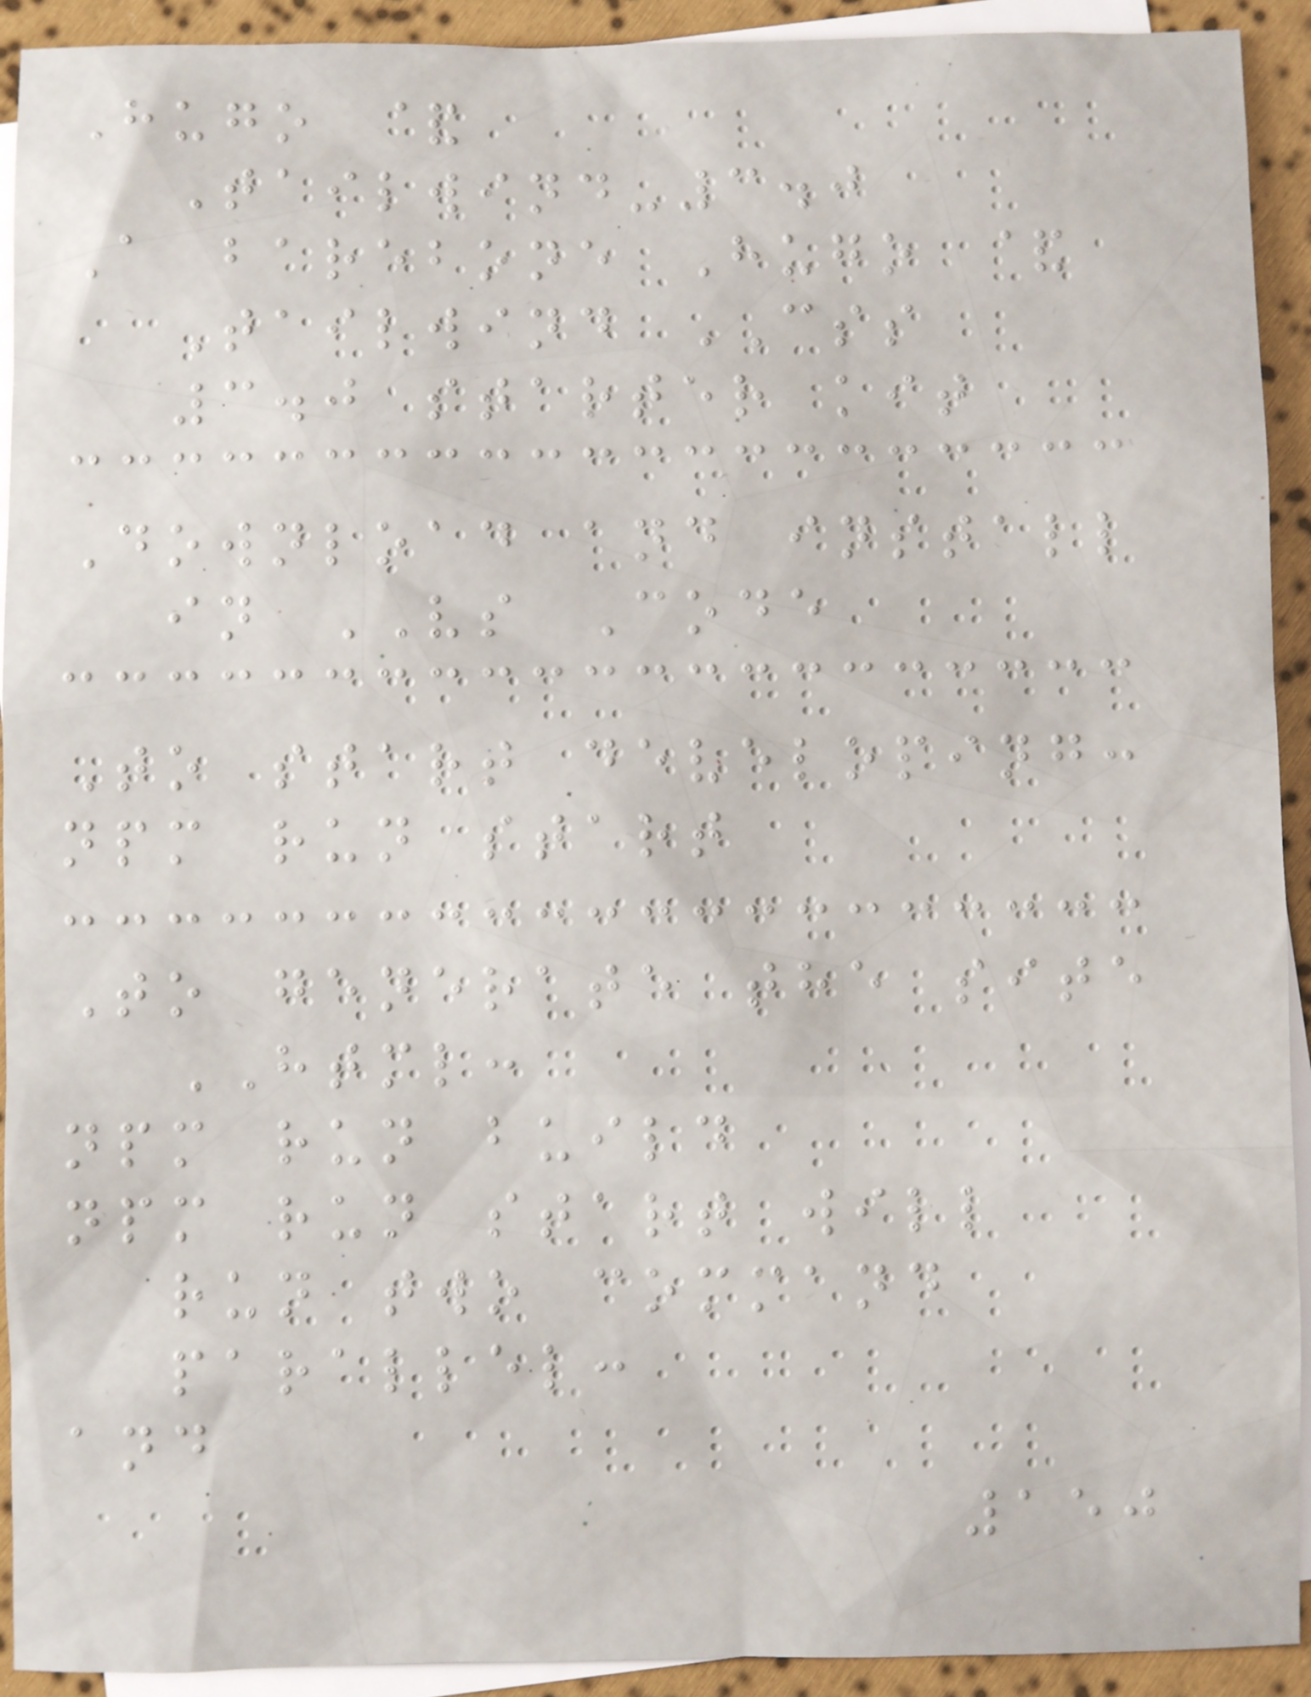Hugo &
Tailwind-3.0
A barebone Hugo &
Tailwind CSS
3.0 starter kit
Download and install
in VS Code
To start developing:
npm run start
To generate the site
HTML:
npm run build
npm run start will
run two command
parallel:
and
150
